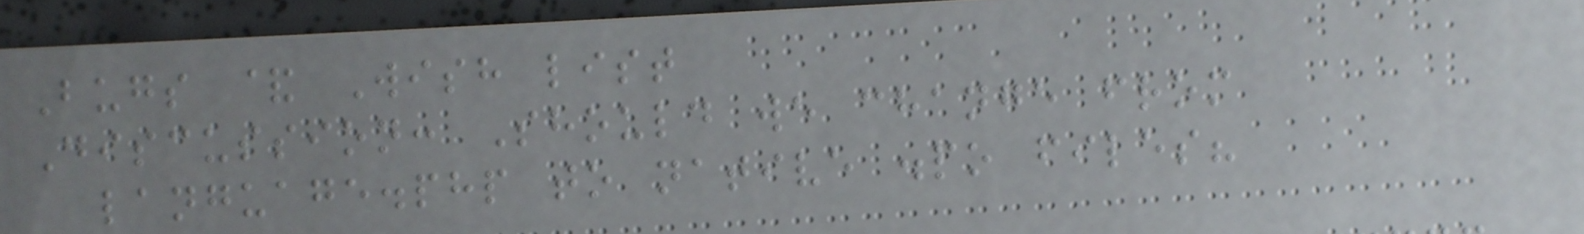Bugs & Wish list
Discussion: Should we change from
language.php to native .po files?
